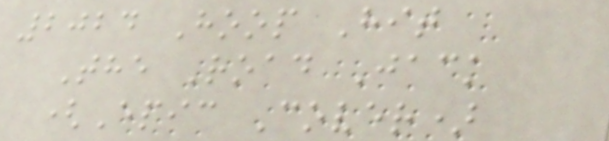2024 Hoop Hit
The Road Jack
(Epic Cover)
